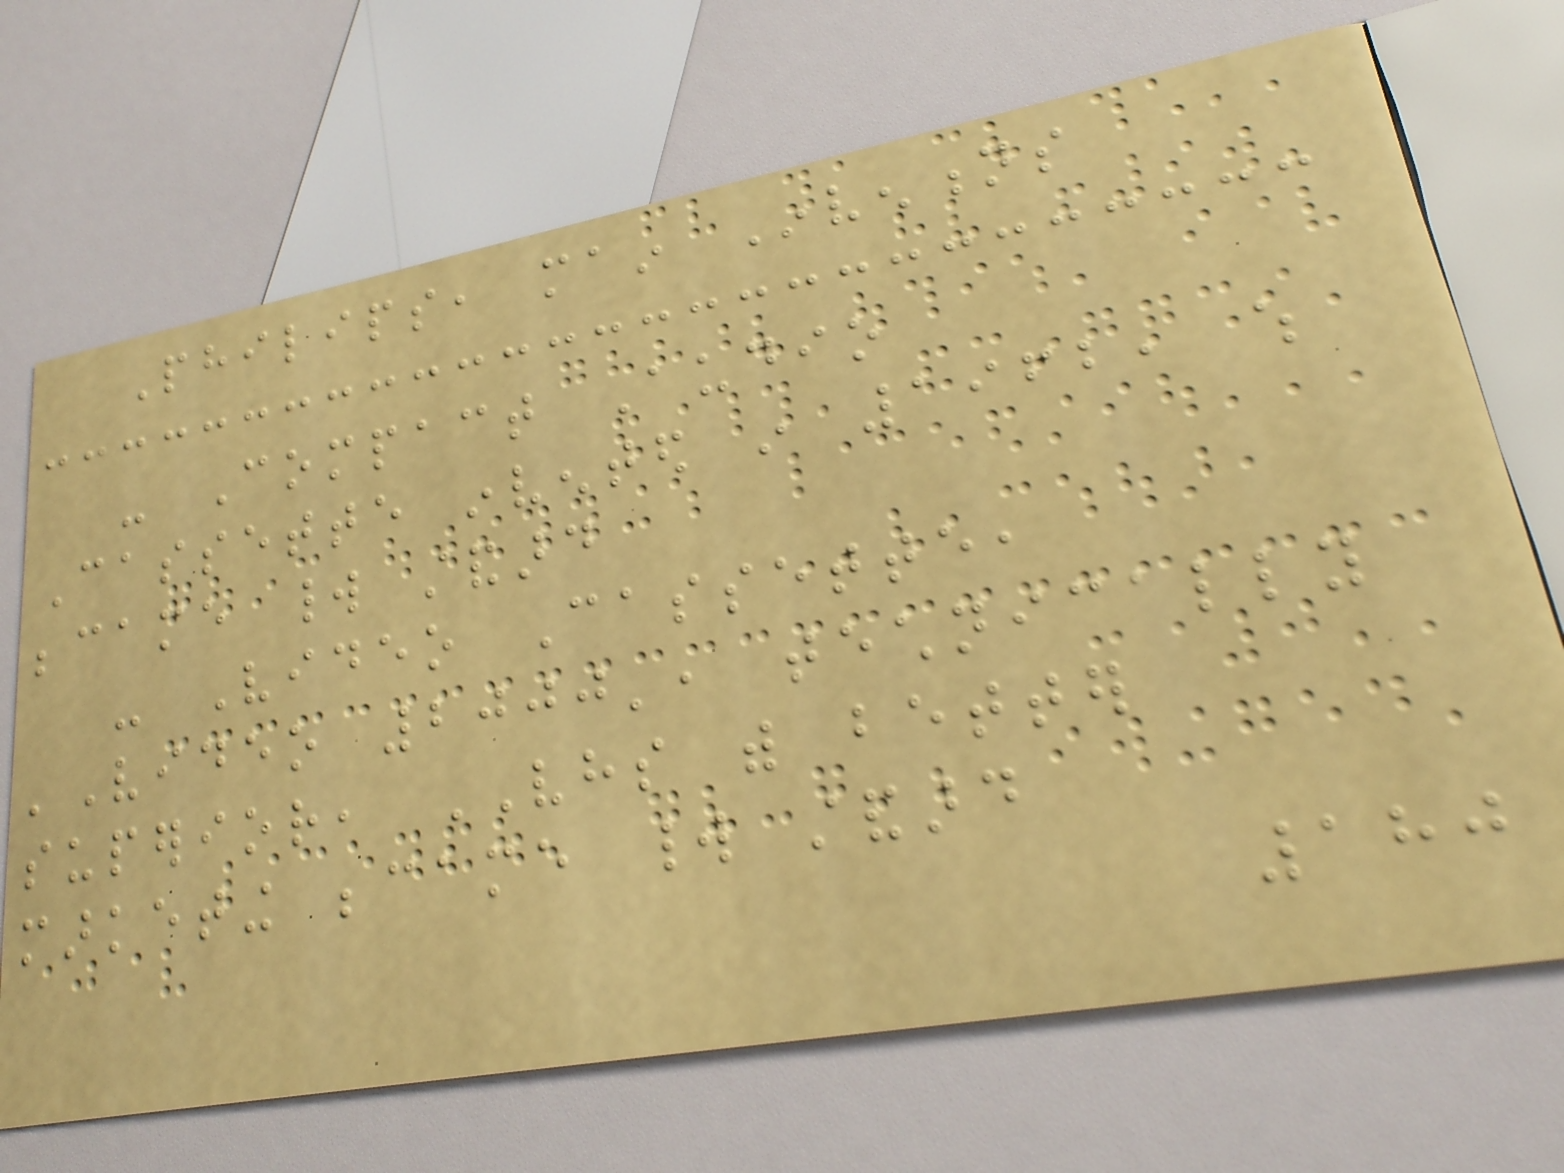Philips, main Inventions
- Compact Audio
Cassette invented in 1962, which
became world standard
- Video Cassette,
'Video 2000', technically
superior, VHS with better
marketing became world standard
180
